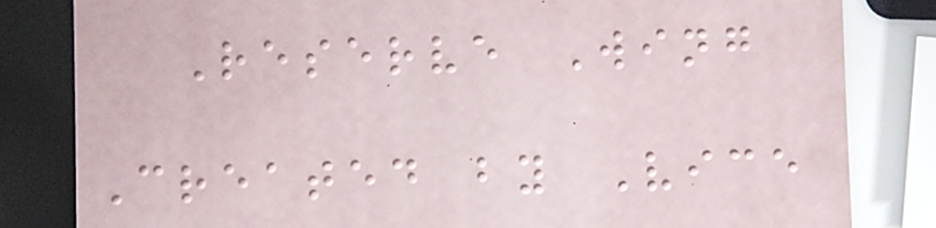Reserve Wing
Created by Vice
